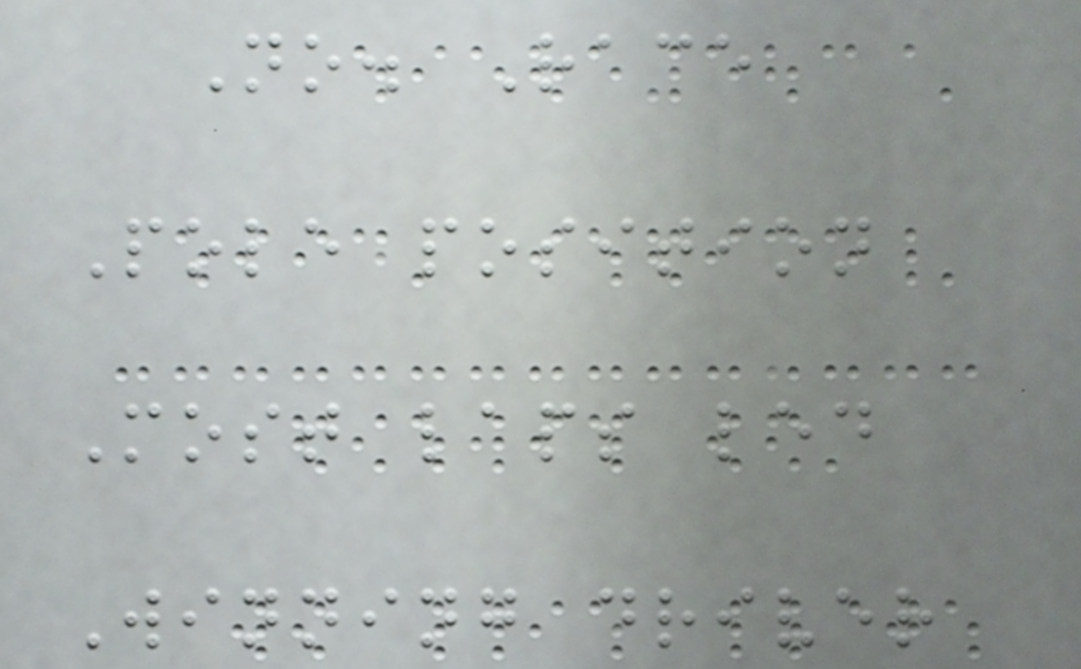No. Race
Pole position
Most laps led
Winning driver
